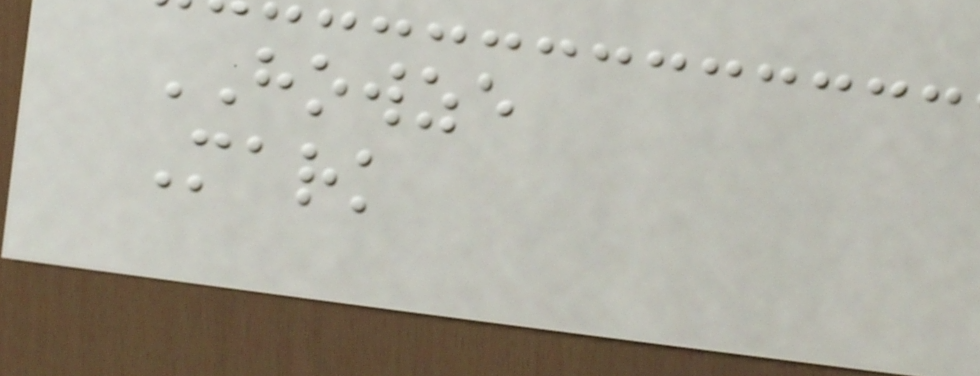HOWZE
Mark
